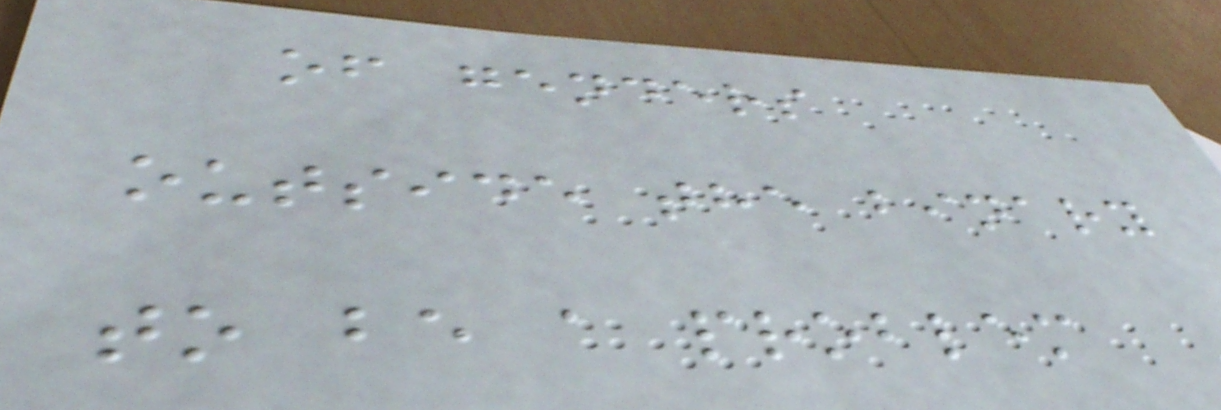of genders
outside the binary
to be a problem
